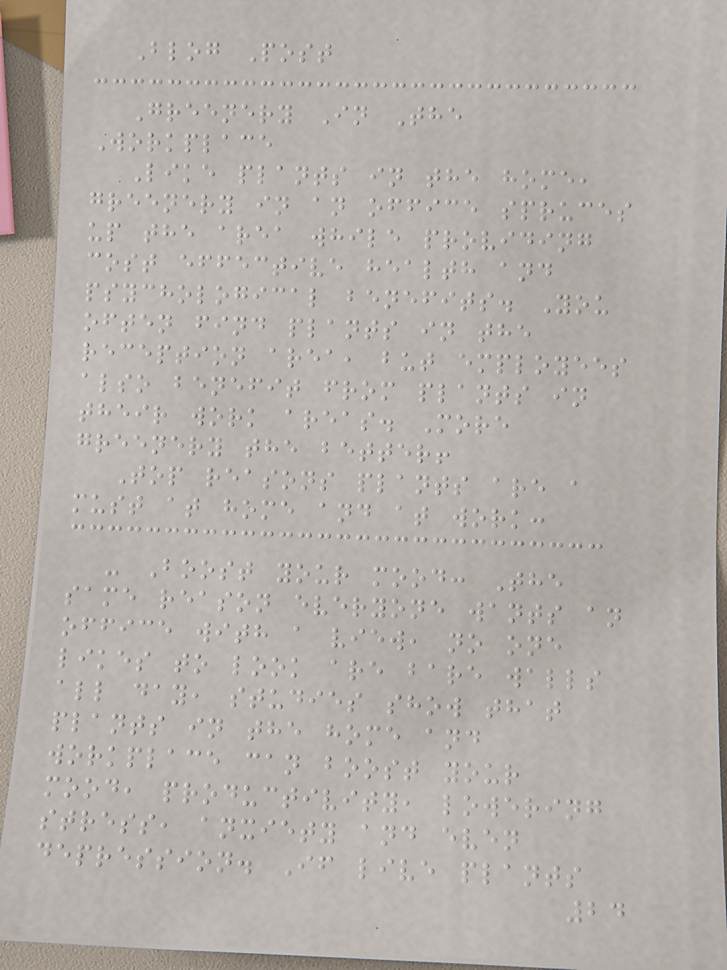Blog Post
Greenery In The
Workplace
Like plants in the home,
greenery in an office spruces
up the area while providing
cost effective health and
psychological benefits. You
often find plants in the
reception area, but employees
also benefit from plants in
their work areas. More
greenery the better!
Top reasons plants are a
must at home and at work:
- Boost your mood: The
same reason everyone wants an
office with a view, no one
likes to look are bare walls
all day, studies show that
plants in the home and
workplace can boost your
mood, productivity, lowering
stress, anxiety and even
depression. If live plants
24
